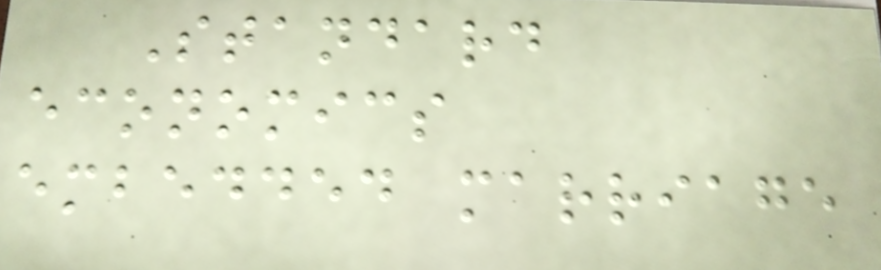Standard
economics
embedded marriage
